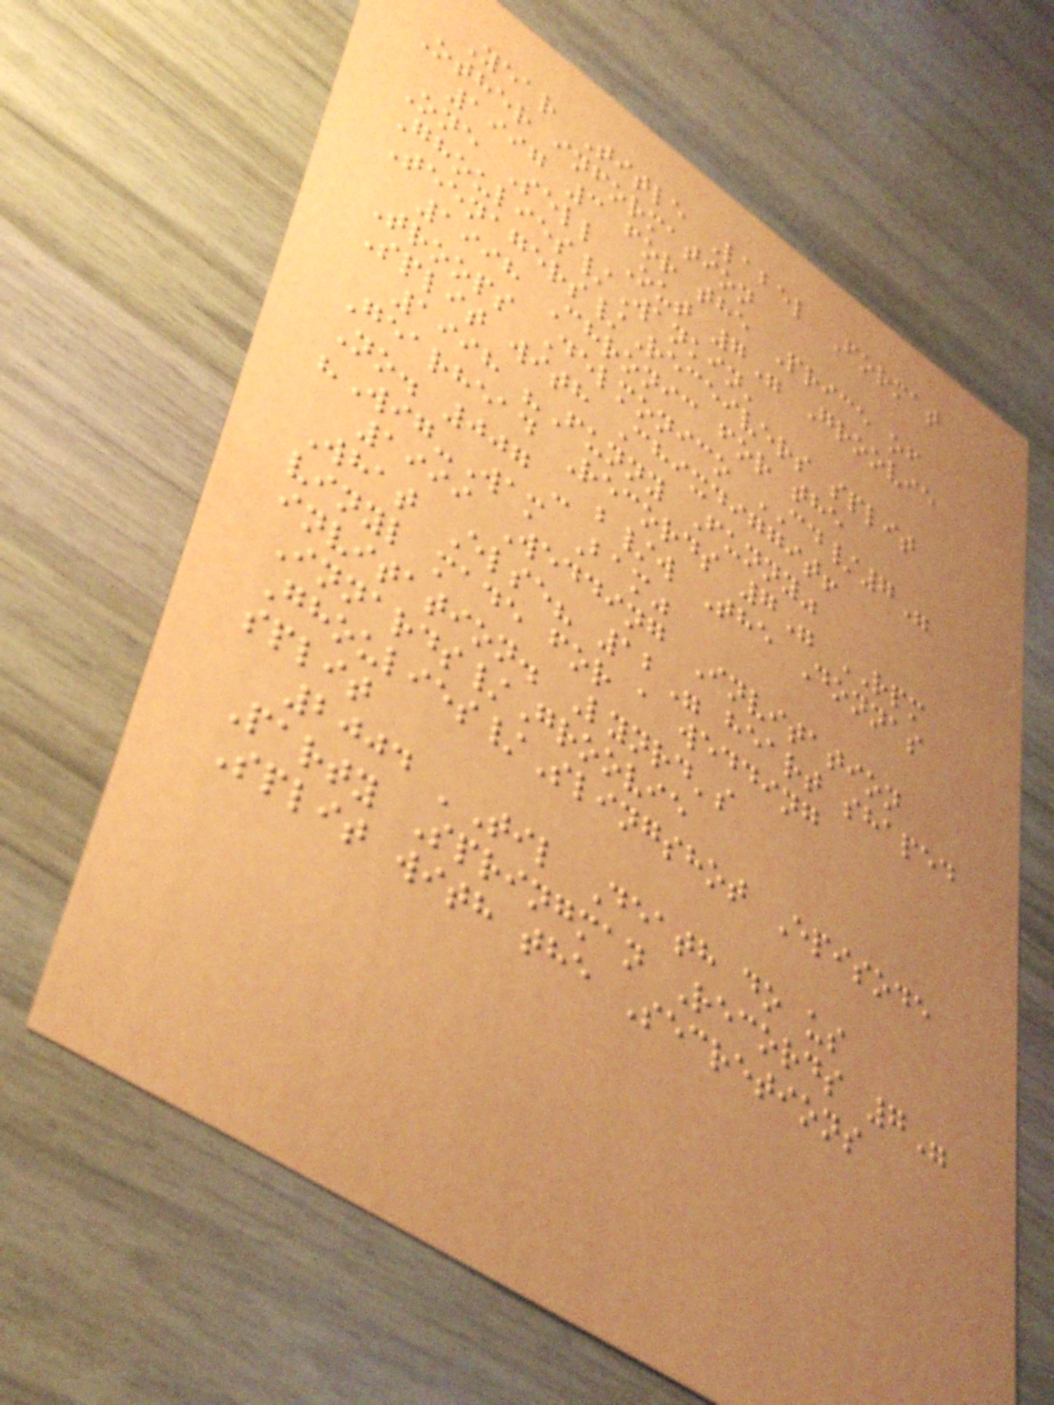Year Title Label Format
Other information
1997 3 for the Price of
One Sell Out 7" Groovie
Ghoulies/Wankin'
Teenagers/Receivers split
1998 Chronic for the
Troops Delmonico CD/7"
Split with Chixdiggit!
1998 "Funny Funny"
Gearhead Records 7" RPM
No. 007 - b/w The Donnas
"Wig-Wam Bam"
1999 Wedding Invitation
What Else? 12" heart shaped
vinyl made for a wedding
invitation. Lynrd's
Innards/Groovie
Ghoulies/Slingshot Episode
split
2004 'Til Death do us
Party Springman Records 7"
Split with the Secretions
